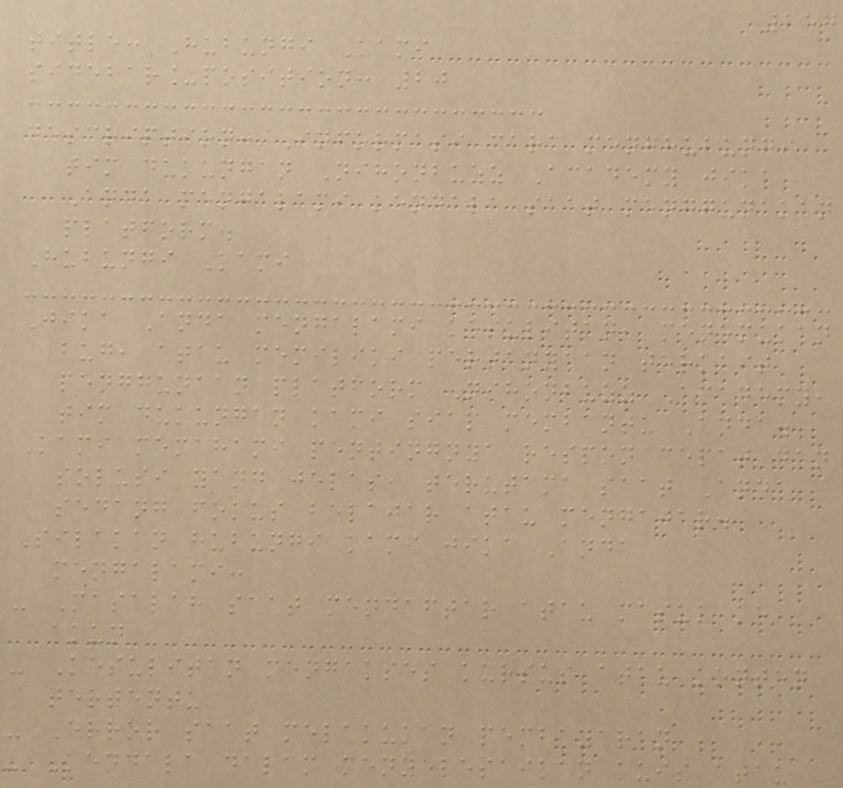257
title: Hubungi Kami
sidebar_position: 20
description: Informasi cara menghubungi
tim dukungan Nihonbuzz Academy jika
Anda mengalami kendala saat menggunakan
platform.
Hubungi Kami
Jika Anda mengalami kesulitan, menemukan
bug, atau memiliki pertanyaan terkait
penggunaan platform Nihonbuzz Academy,
tim dukungan kami siap membantu Anda.
Kami memahami pentingnya respon cepat dan
solusi yang jelas, terutama saat Anda
sedang fokus belajar atau mengajar.
Silakan hubungi kami jika Anda
mengalami:
- Masalah saat mendaftar atau masuk ke
akun
- Kesulitan mengakses kursus atau konten
tertentu
- Error saat melakukan pembayaran
- Kendala dalam menyelesaikan kuis atau
